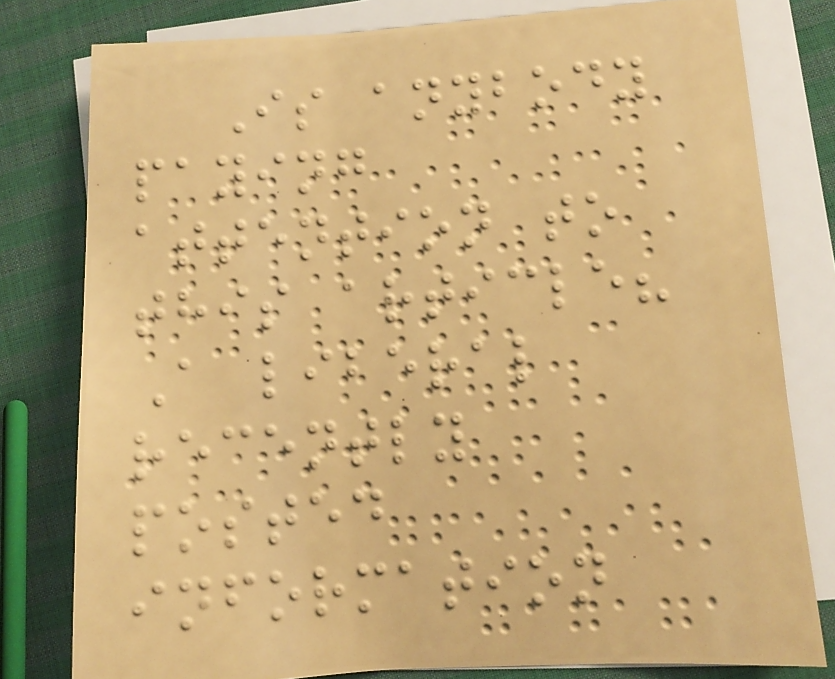Is anybody
paying
attention to
this article?
A liberal
recently
posted
information
